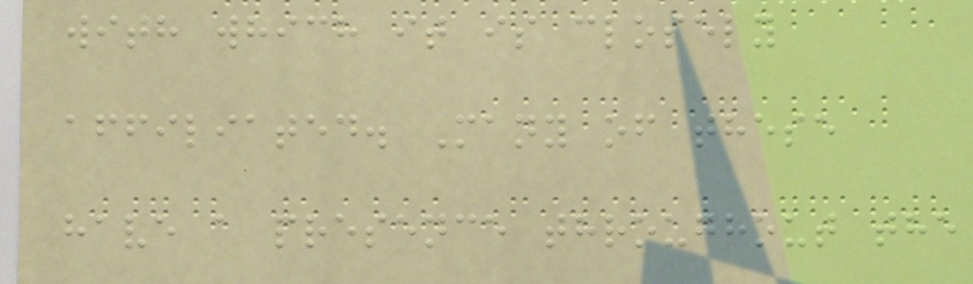with which it is closely
affiliated. Many of these
have a presence throughout the
